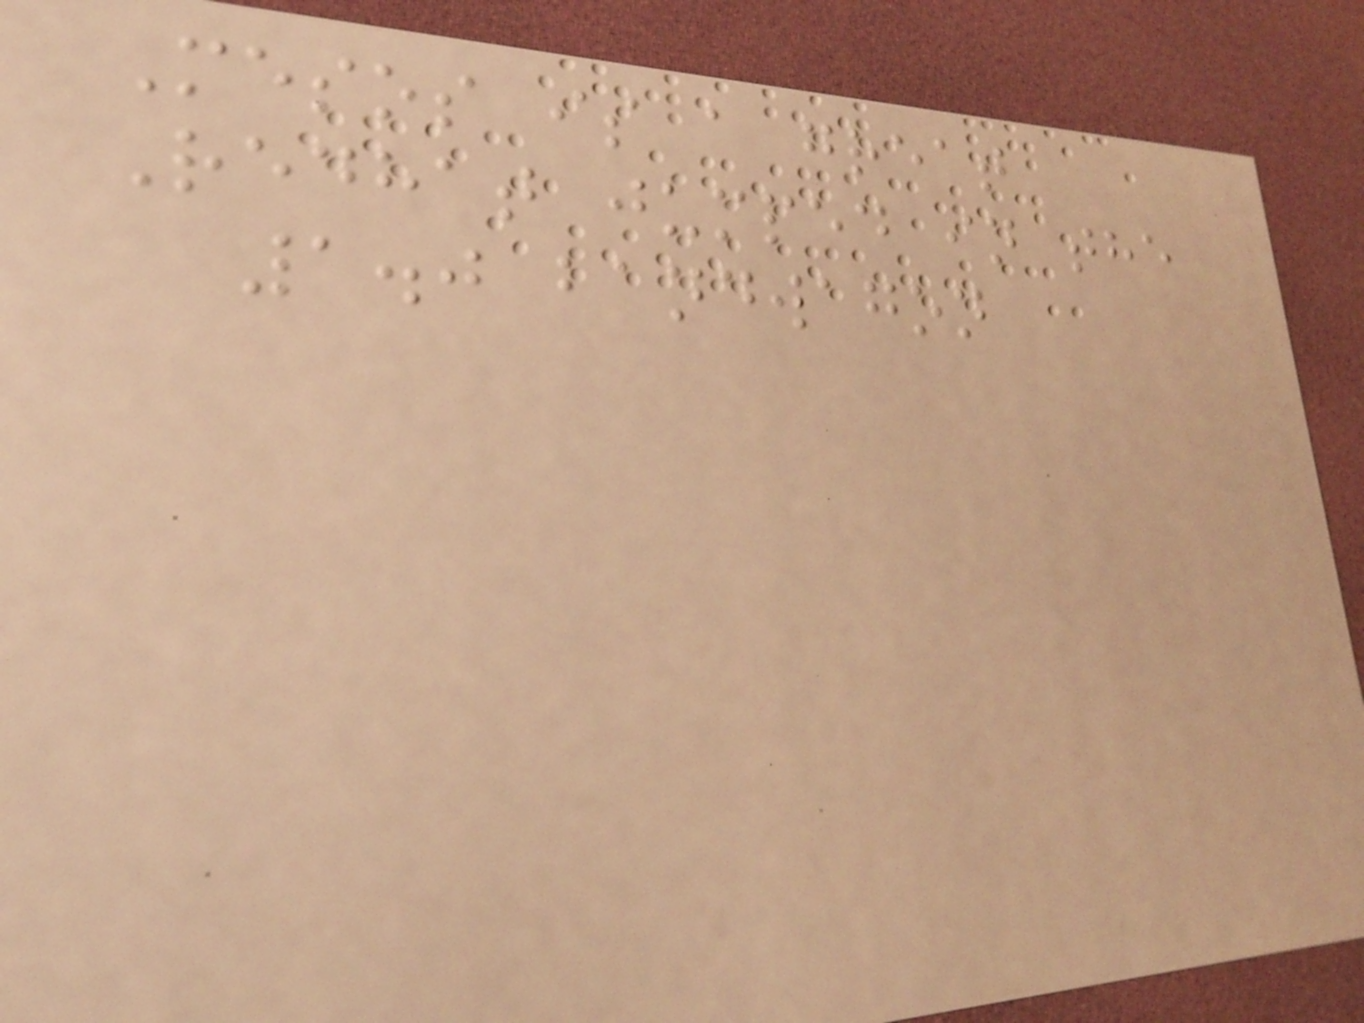Mesos is a great
Redhat jumped in the
1.0 bandwagon
